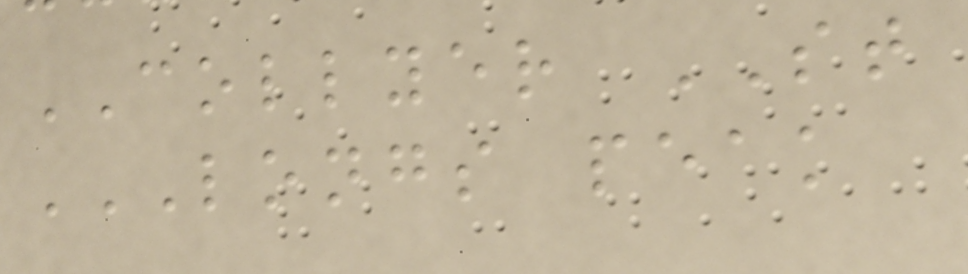COLLYER ST
LONGS PEAK
